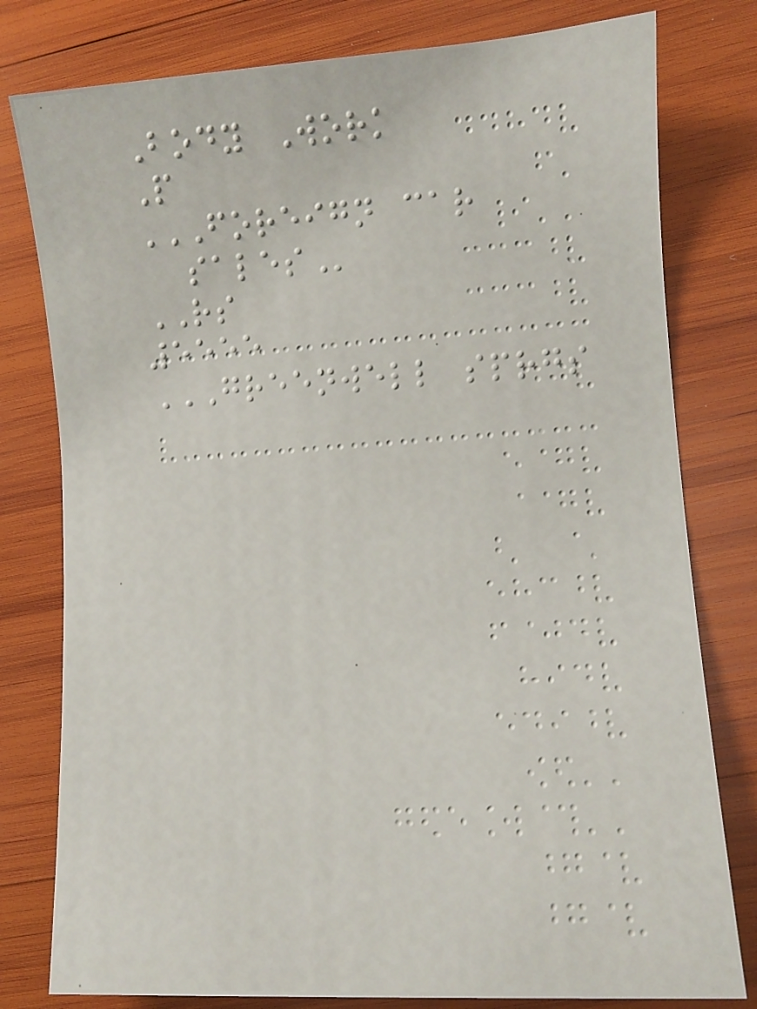Body Work
P
FOREIGN CAR
SALES
RS
5555
GREENWELL SPRGS
